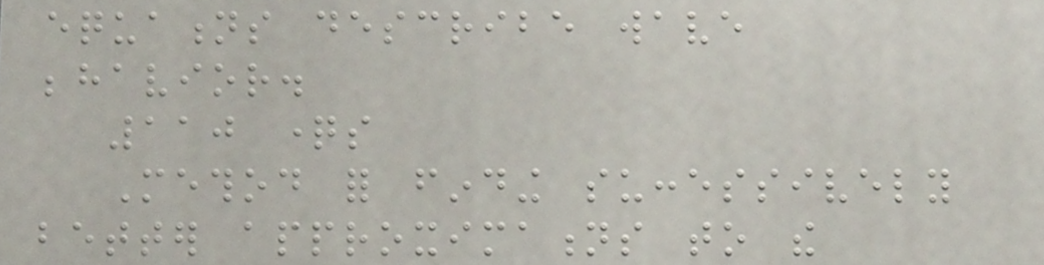equations describe wave
behavior.
110 questions
Method for finding successively
better approximations to the
